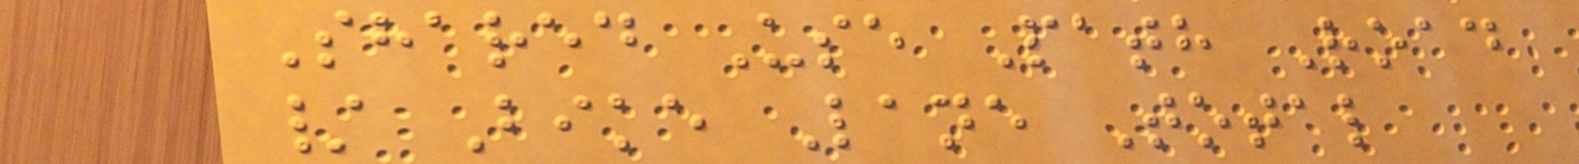Shared Use Path Road
/ Bike Lane Total
